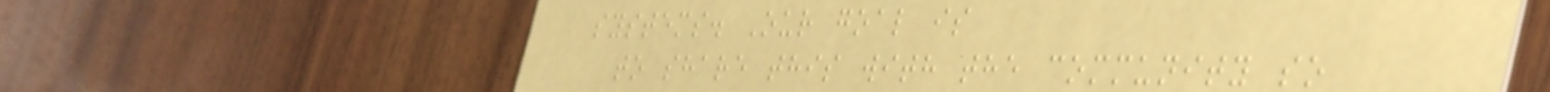systems. Our goal is
to share this with the community so
